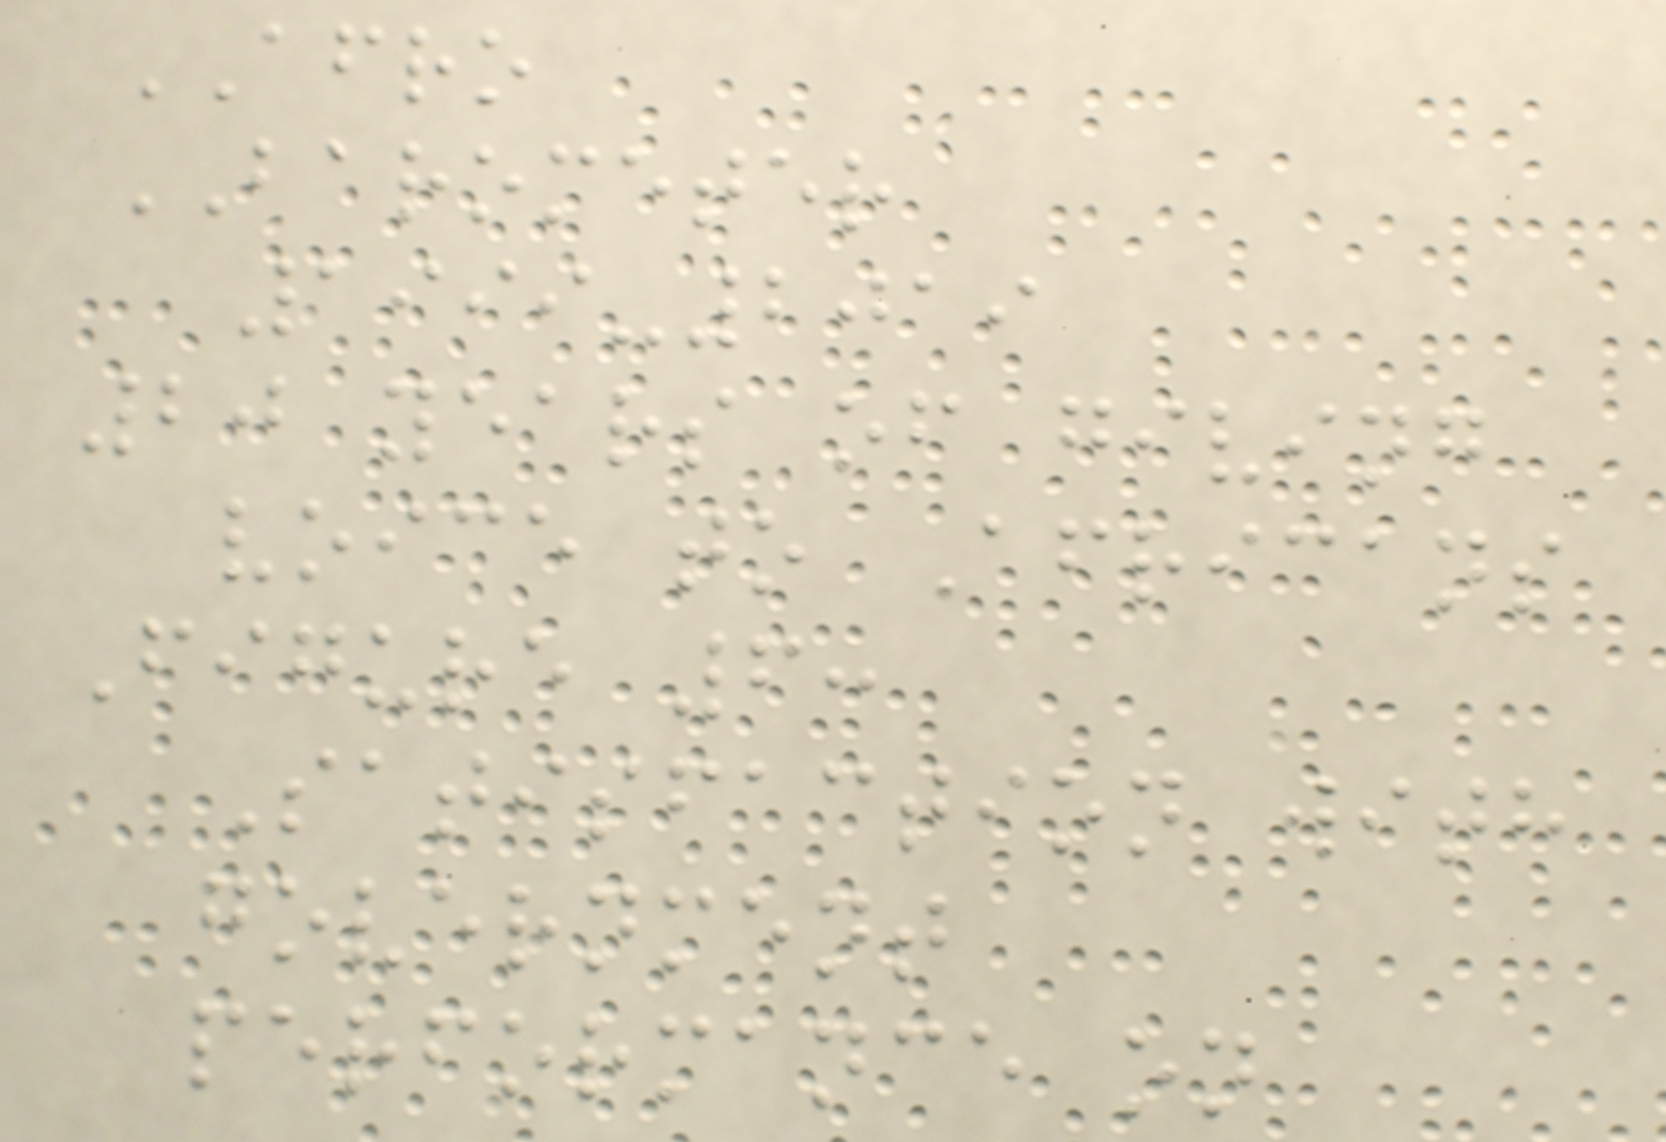AFRO
BAROMETER
1999-2019
20 years of giving
voice to Africans
Figure 6:
Satisfaction with
government
performance on
